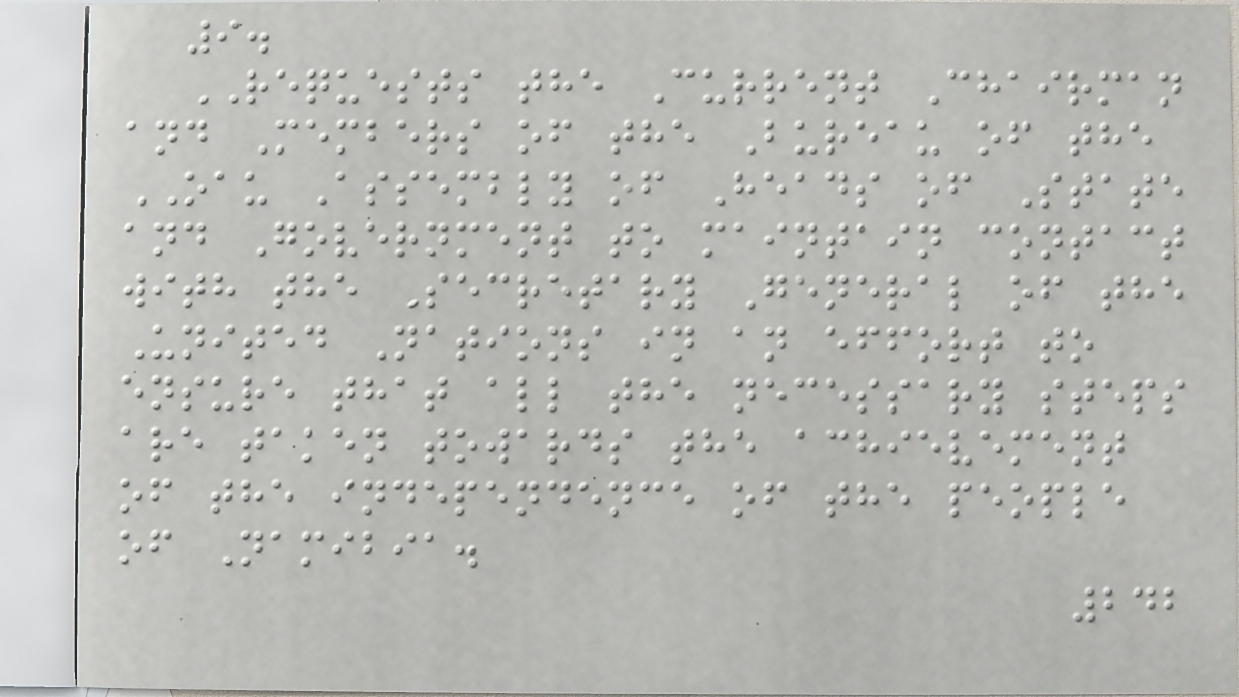9.
REQUESTS the Current Chairman
and Members of the Bureau of the
OAU Assembly of Heads of State
and Government to maintain contact
with the Secretary General of the
United Nations in an effort to
ensure that all the necessary steps
are taken towards the achievement
of the independence of the people
of Namibia.
242
